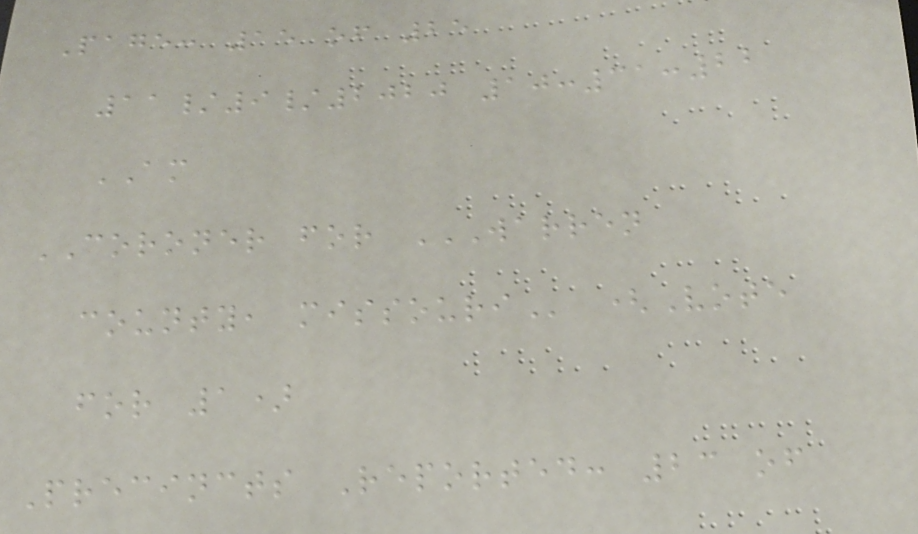Page: 15 of 25
11/9/2020 10:31:22
AM
CORONER for WARREN
COUNTY, MISSOURI (Vote
for 1)
Precincts Reported: 23 of
